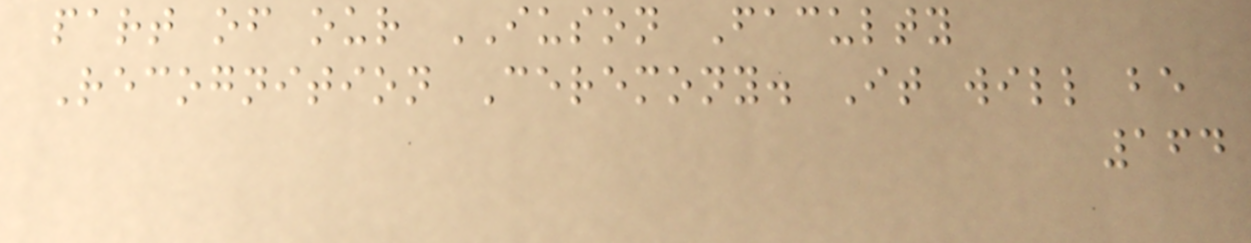part of our IUSON Faculty
Recognition Ceremony. It will be
164
